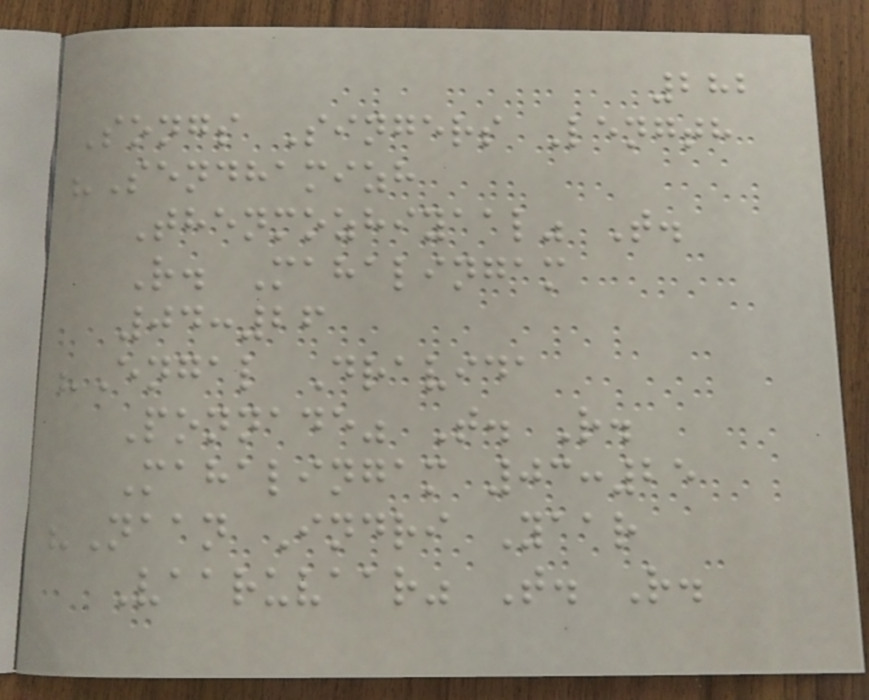282
Songs Singers Length
"Sendhamizh
Thenmozhiyaal" T.
R. Mahalingam
04:26
"Engal Dravida
Ponnade" T. R.
Mahalingam 03:25
"Naan Indri Yaar
Vaaruvaar" T. R.
